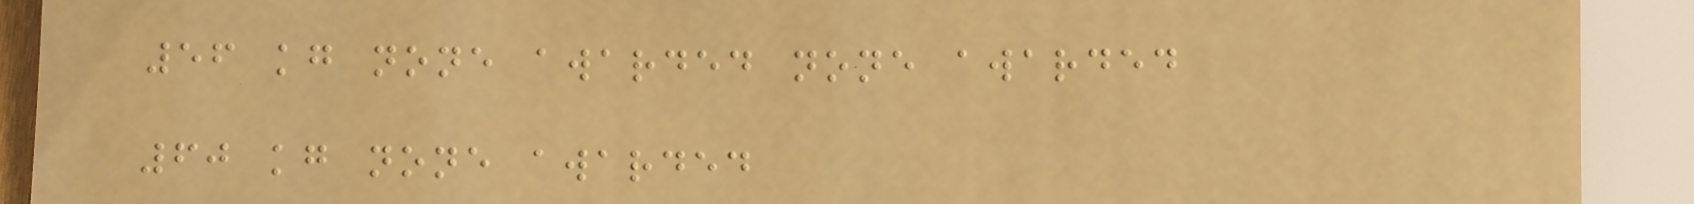56 kg none awarded none awarded
60 kg none awarded
